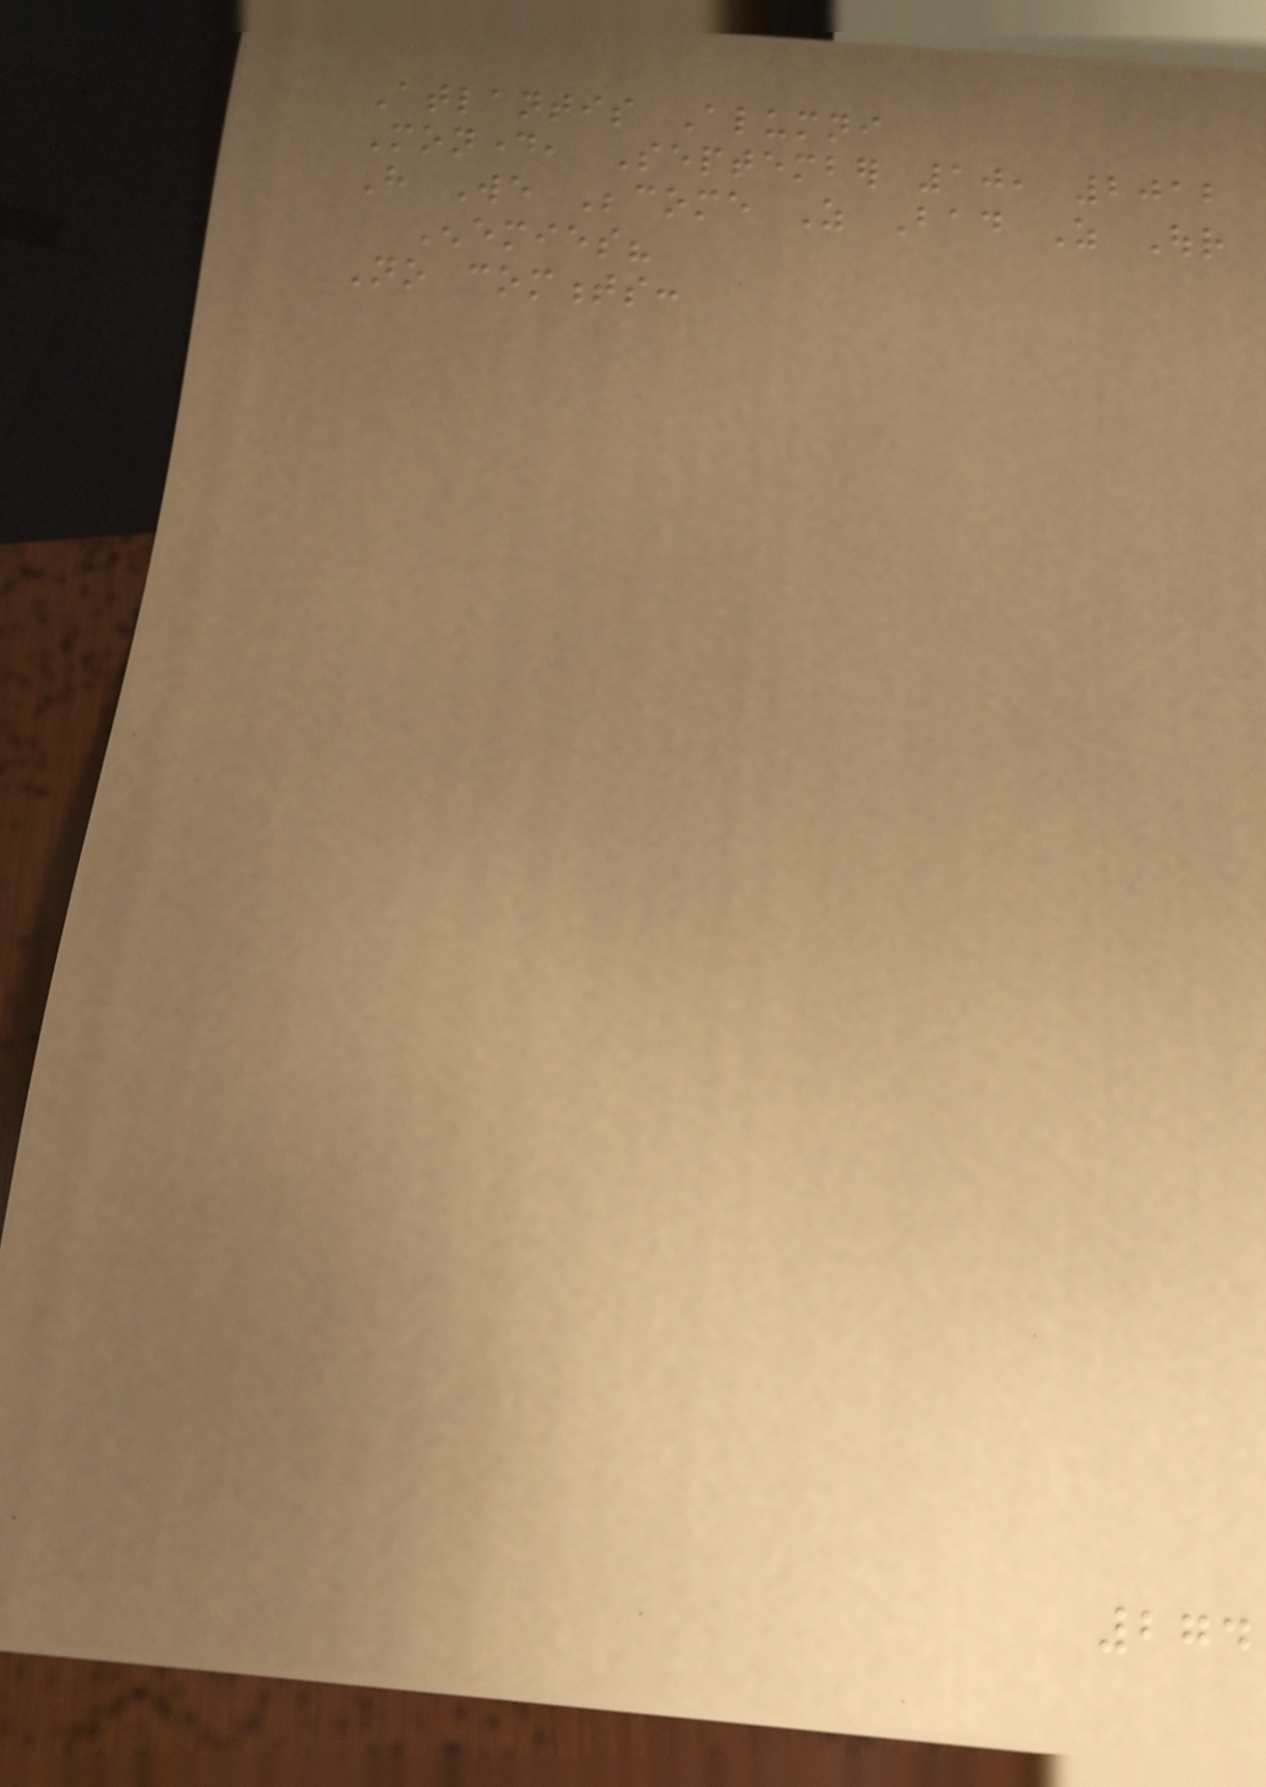Atlantis Alumni
Monday, September 10, 2012
Have We Become As Bad As Our
Enemies?
No comments:
274
